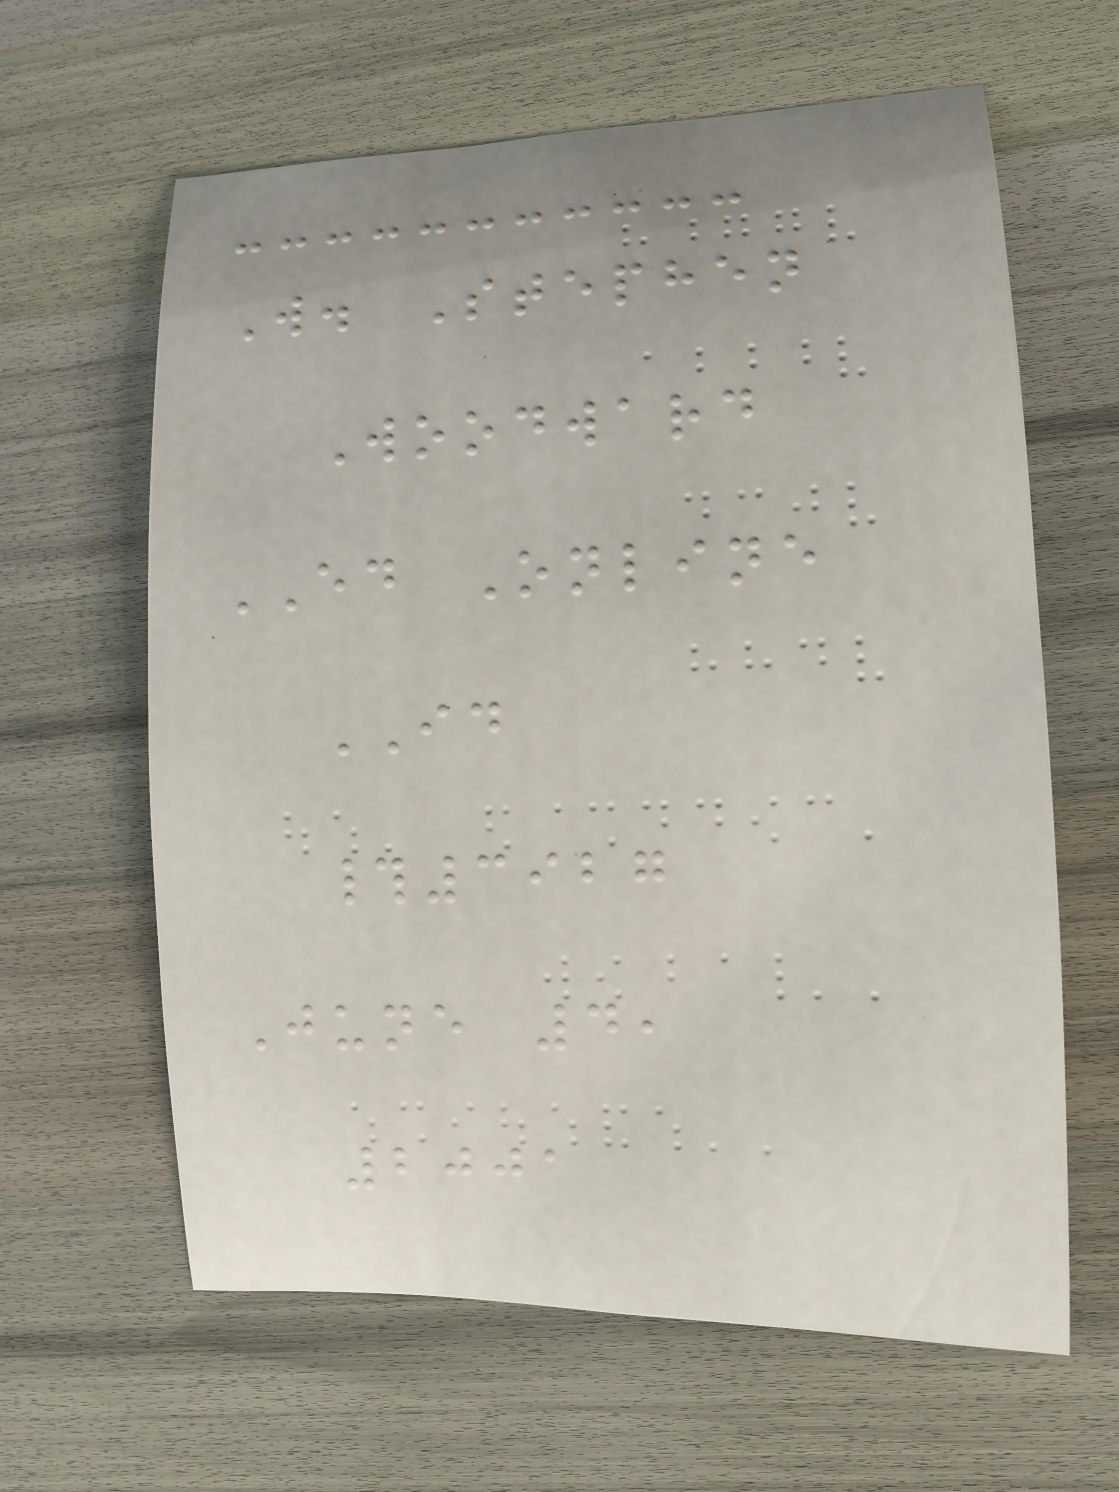W. Stephen
Woodward
ED Online
ID
#3927
June 4,
2001
